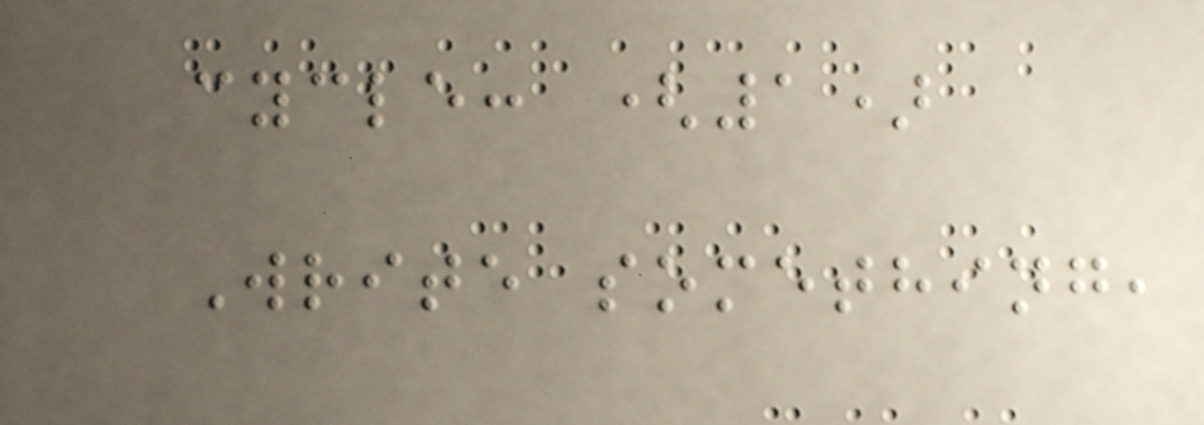cycle: (1)
Write something,
